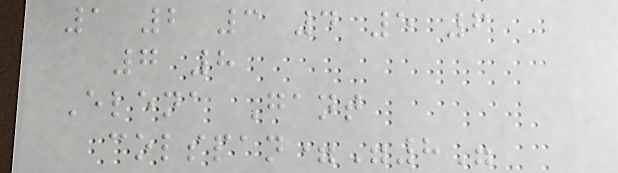1 2 3 4 5 6
7 8
Elena Gant
colspan="8"
